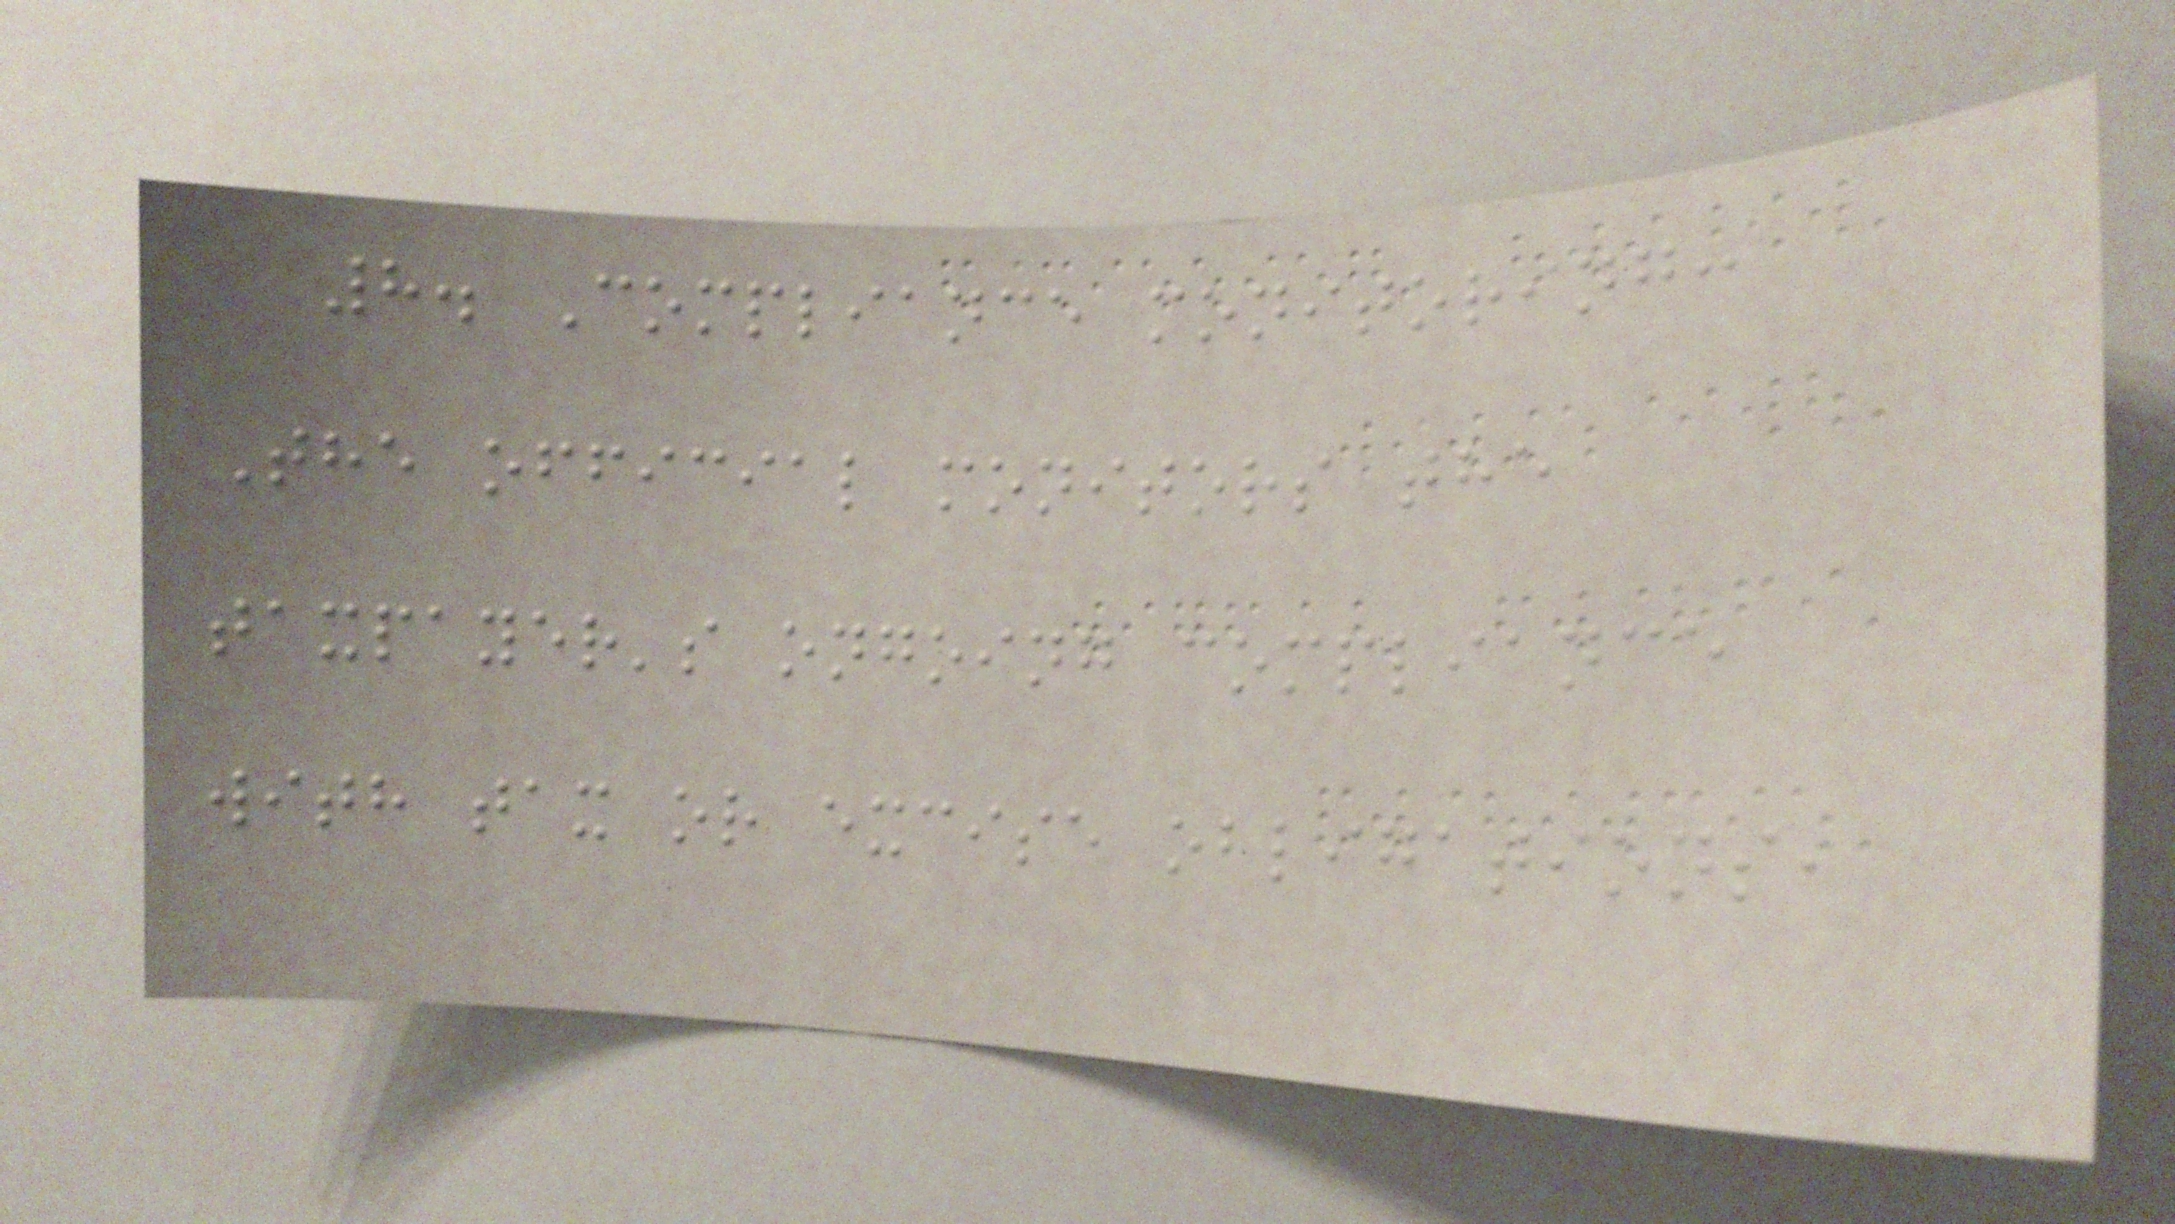8. Compliance monitoring:
The official monitors the
taxpayer's ongoing compliance
with tax or excise obligations,
